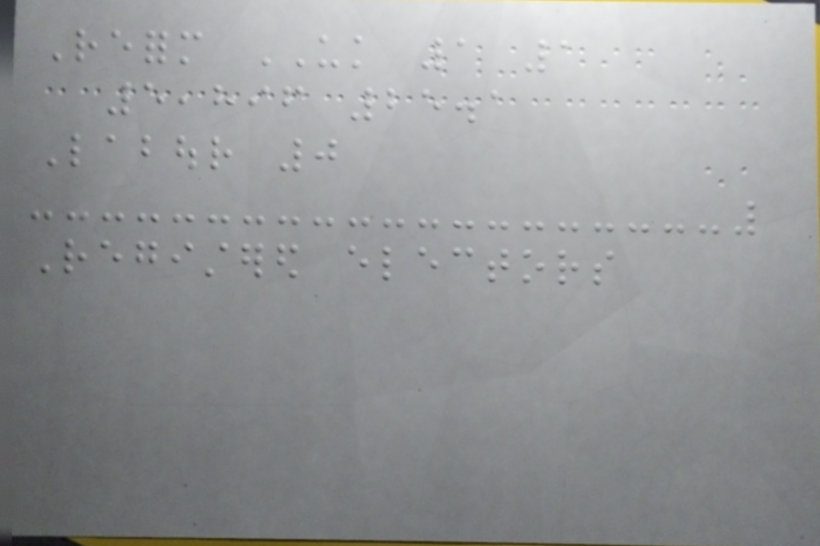Reform UK 1 1
5,896 25.1
Labour 0
Registered electors
